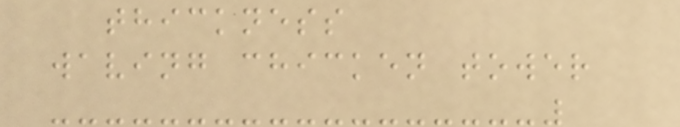thickness
waving chicken tower
